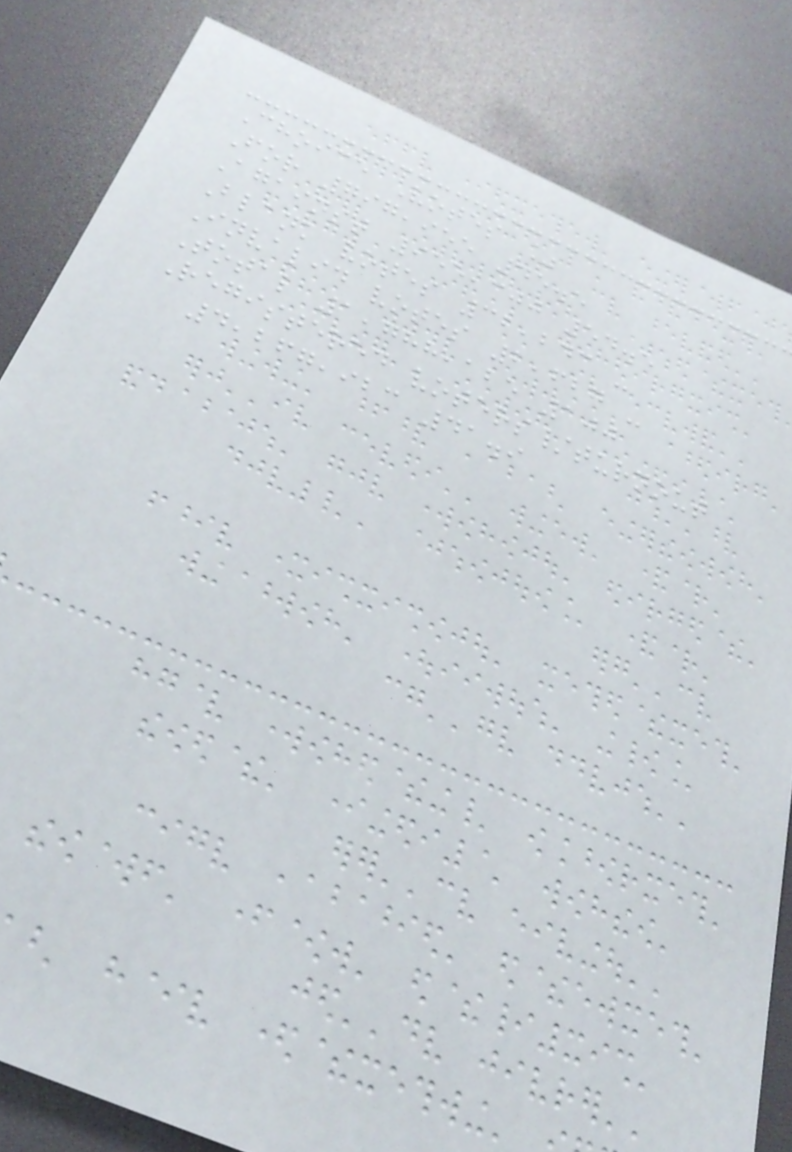Choice Votes %
For 797,955 45.5
Against 955,300 54.5
Blank votes 32,243 -
Invalid votes 2,627 -
Total 1,788,125 100
Registered voters/turnout
4,267,923 41.9
